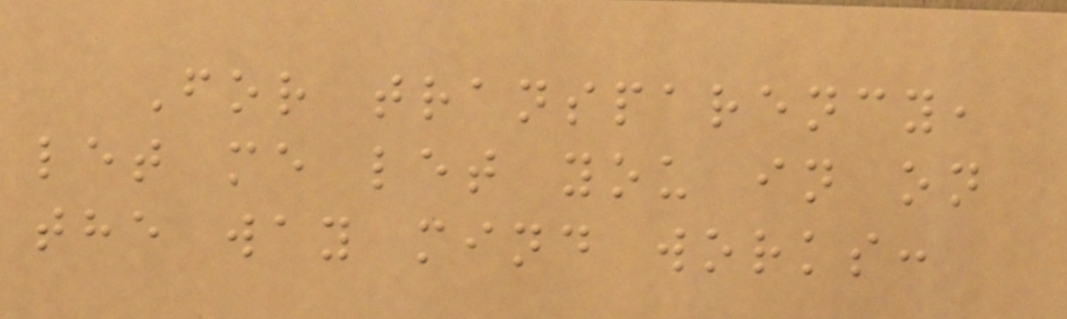For transparency,
let me let you in on
the way mind works:
